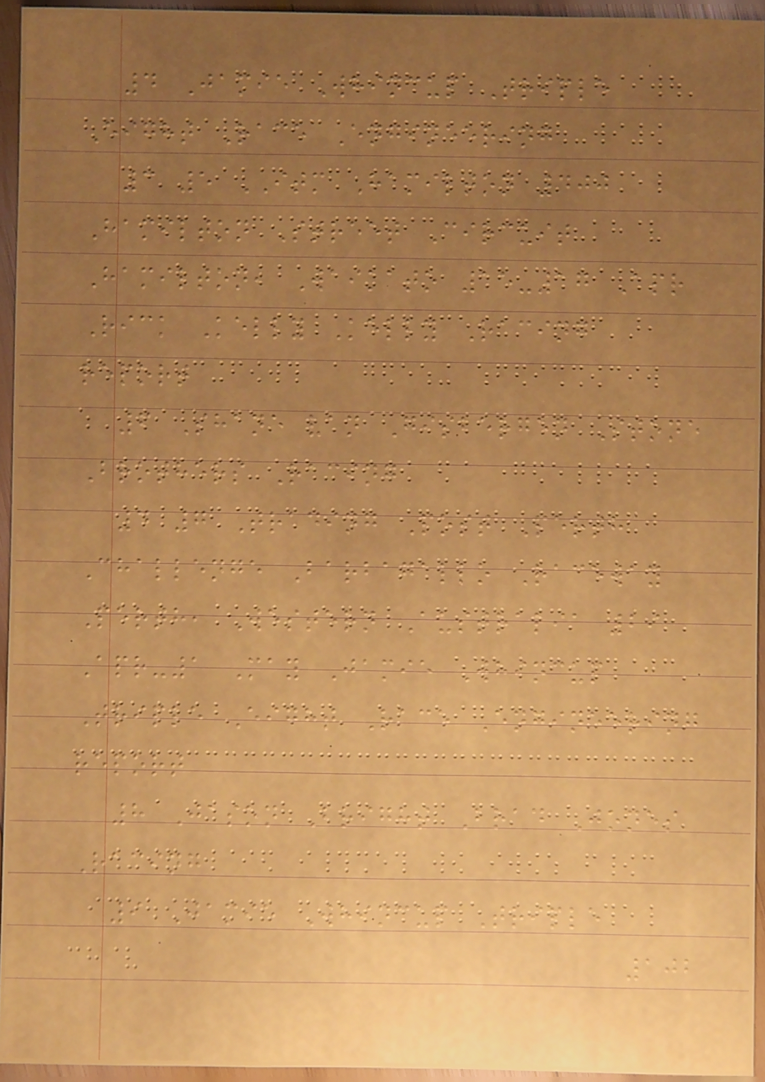4 Jamie Whincup Triple
Eight Race Engineering
3 5 ITM Hamilton 400
Hamilton Street Circuit
Hamilton, Waikato 15-17 Apr
Rick Kelly Kelly Racing
report
6 Shane van Gisbergen Stone
Brothers Racing
4 7 Trading Post Perth
Challenge Barbagallo Raceway
Perth, Western Australia 29
Apr-1 May Jamie Whincup
Triple Eight Race Engineering
report
8 Jason Bright Brad Jones
Racing
9 Jamie Whincup Triple
102
